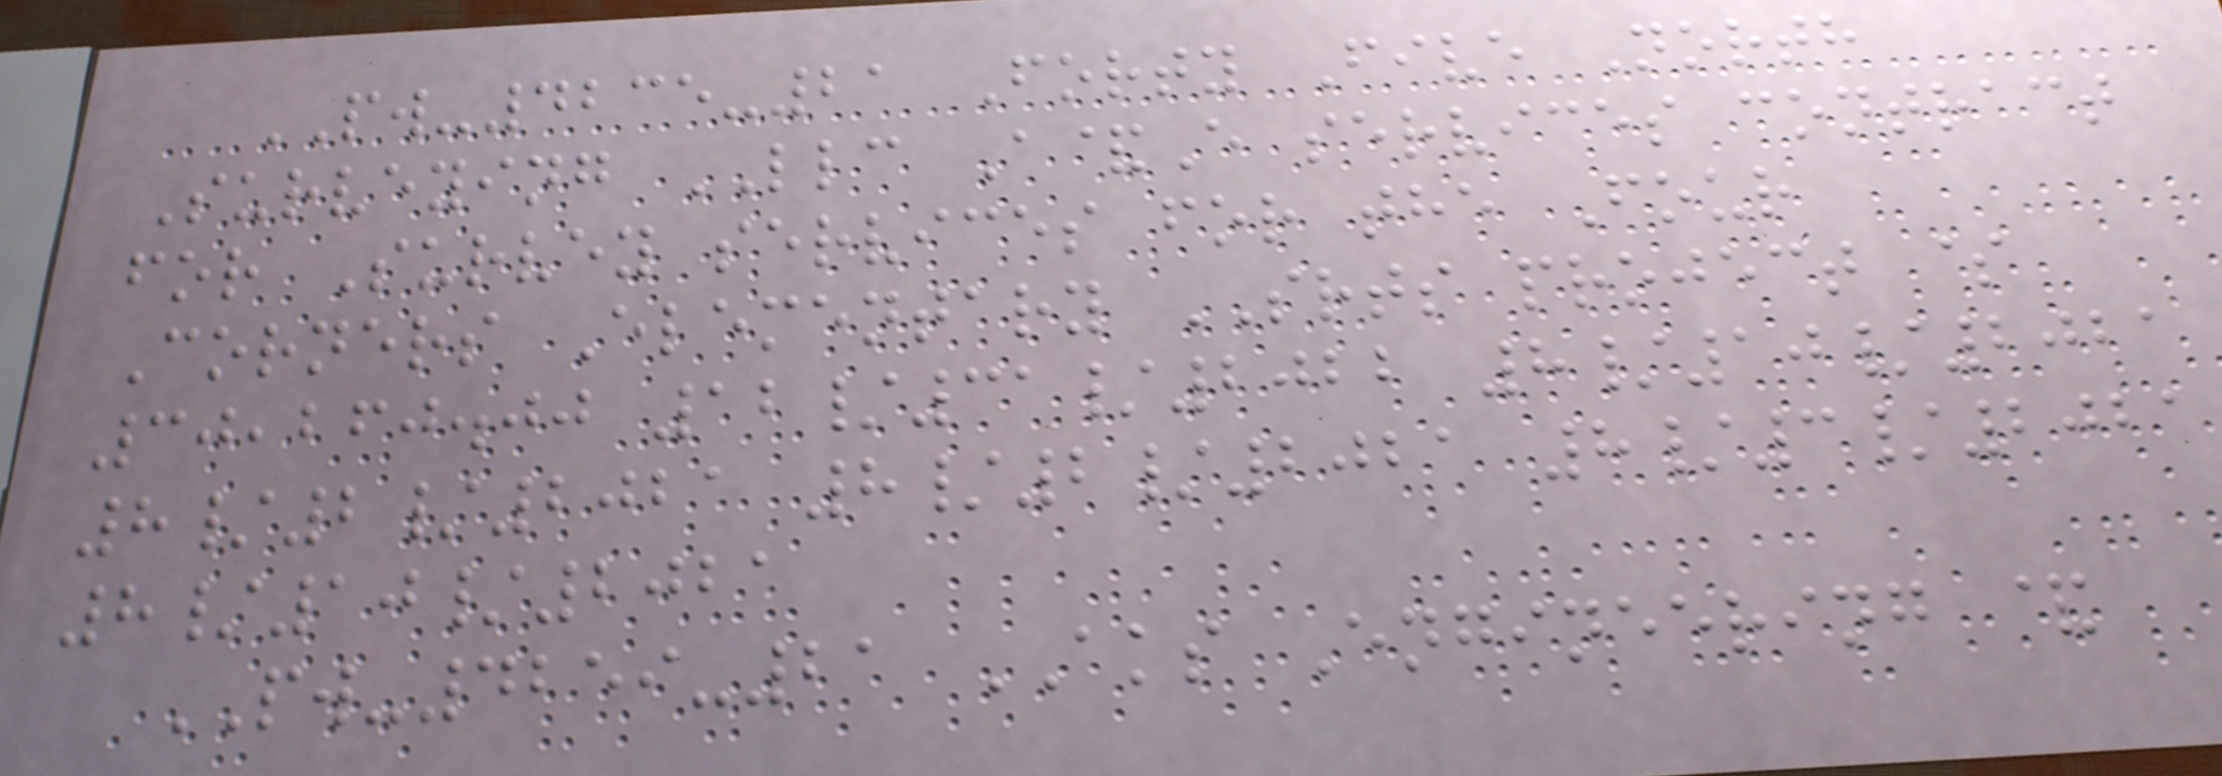PW-4235-21 Forty Five North
Surveying LLC A&E services contract
for Survey services for the Four
Corners Elementary SRTS project $
30,260.00 12/31/2022 8/10/2021
8/2/2021 8/2/2021 8/3/2021
8/10/2021
PW-4259-21 AKS Engineering &
